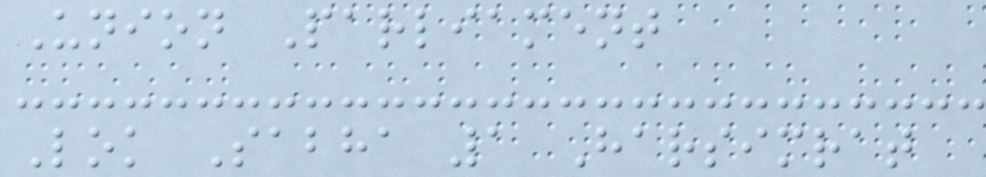Union Parliament
Lok Sabha 1 Harsimrat
